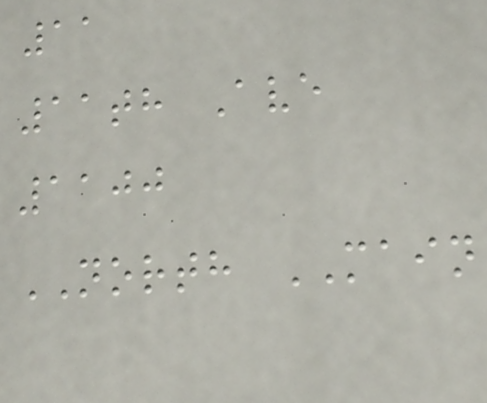11
11th Ave
1100
NORTH MAIN
